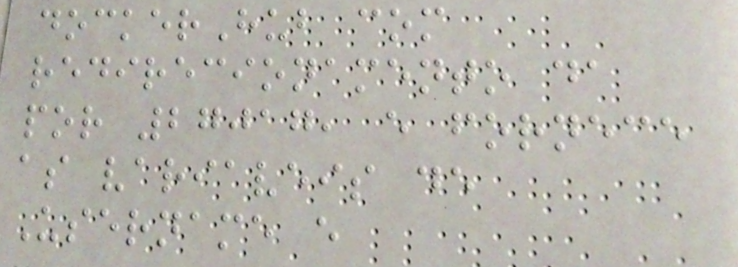dockerHub com
redirecionamento da
por 27017, e fornece
as variaveis de
Username e
